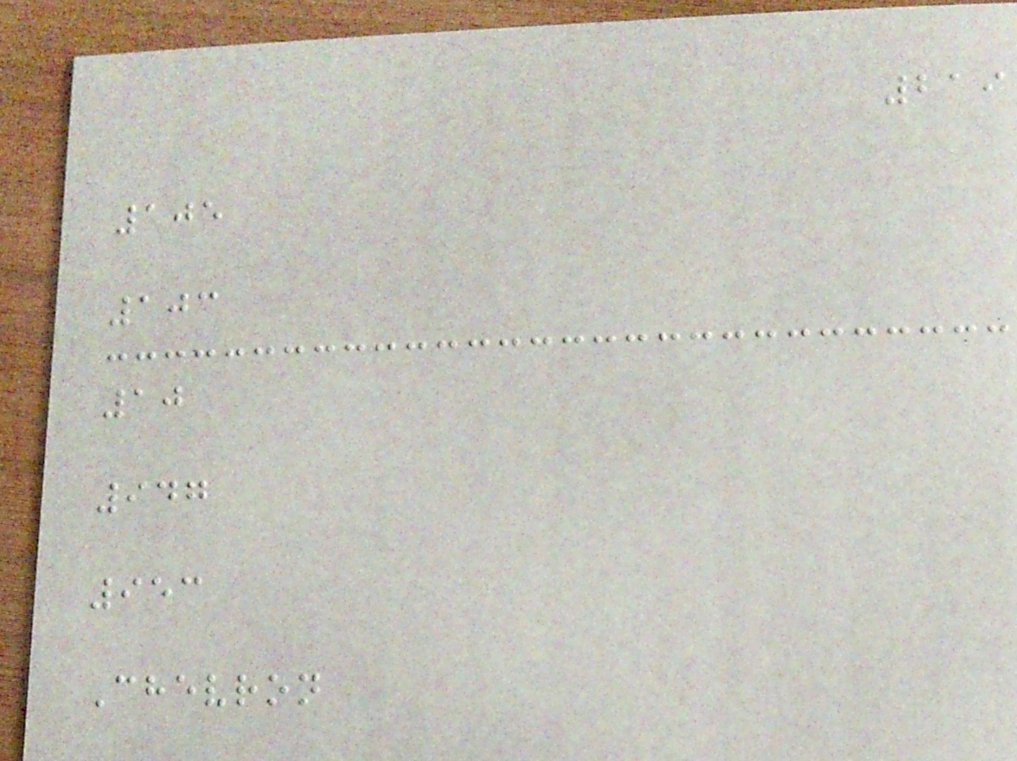219
105
103
10
947
953
Chevron
